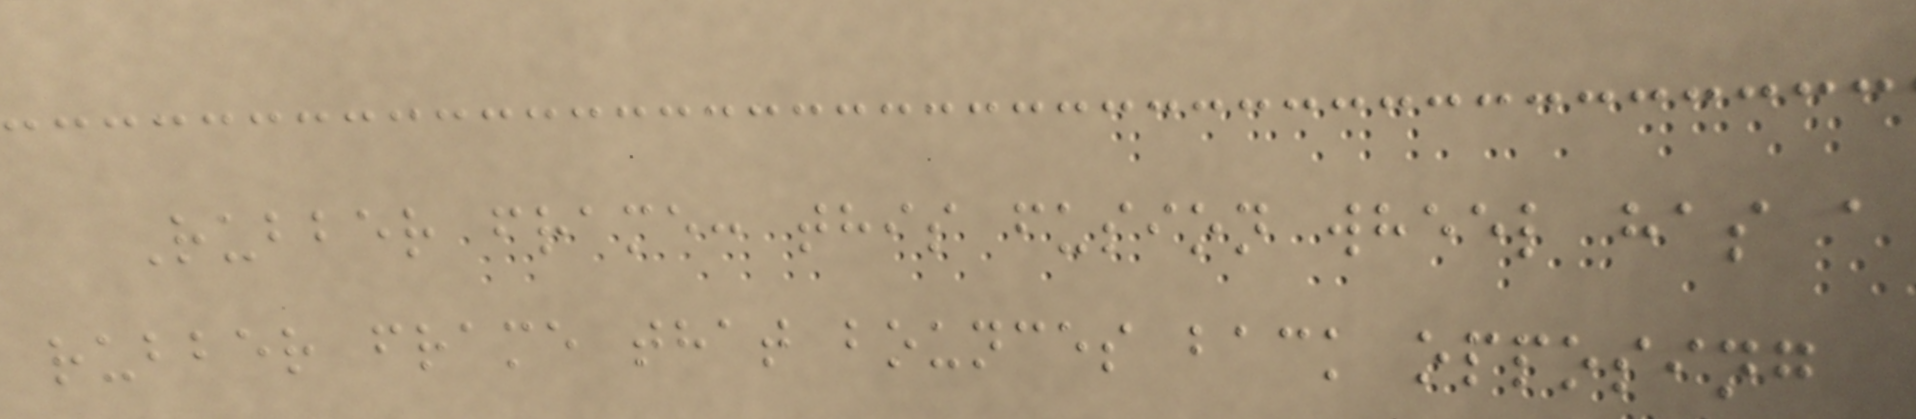Rubber frame: this fusion wheel has a
rubber frame that bounces back opposing
